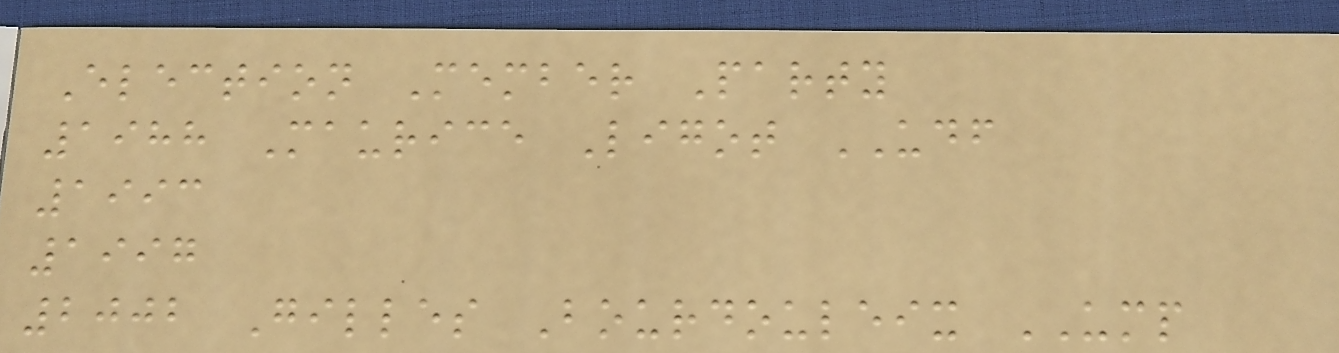Election Member Party
1988 Maurice Ligot UDF
1993
1997
2002 Gilles Bourdouleix UMP
